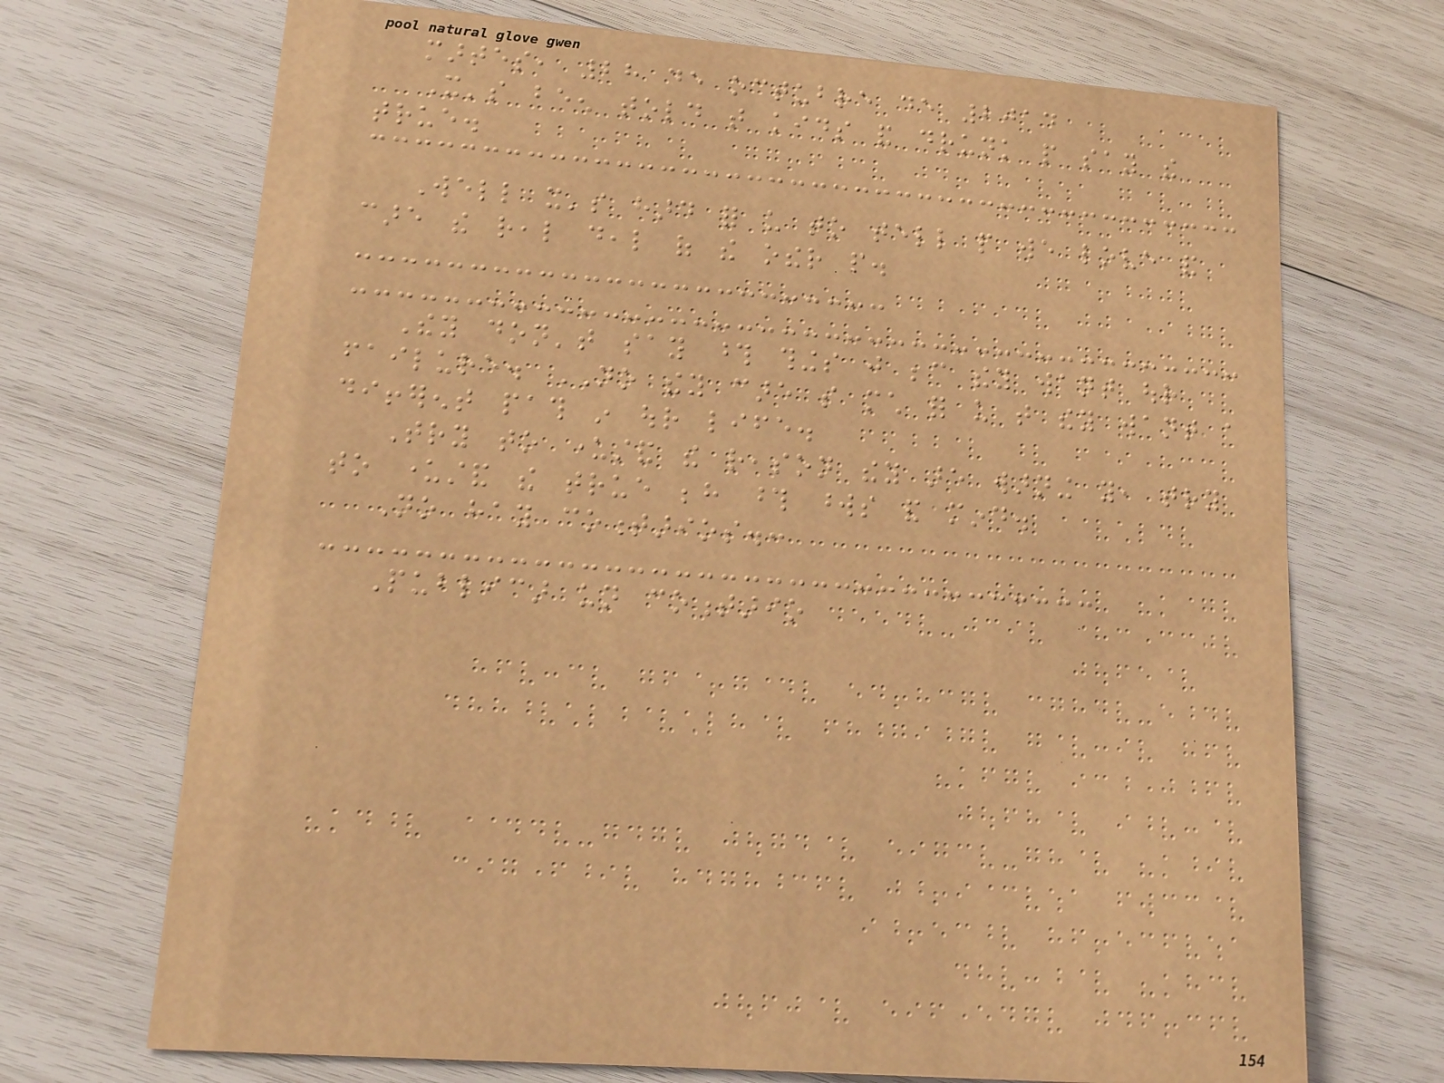martes, 28 de octubre de 2014
It's been told that kids and drunk people say the
true.
Well it's hard for us to tell people we love and
care the real deal of the other people.
They don't say those things just because they want our
failure. NO they care so much for us that they want a
different path in our life.
Try to understand the reason they are warning you, try
to understand the true behind those words and mind.
No hay comentarios.:
Publicar un comentario
